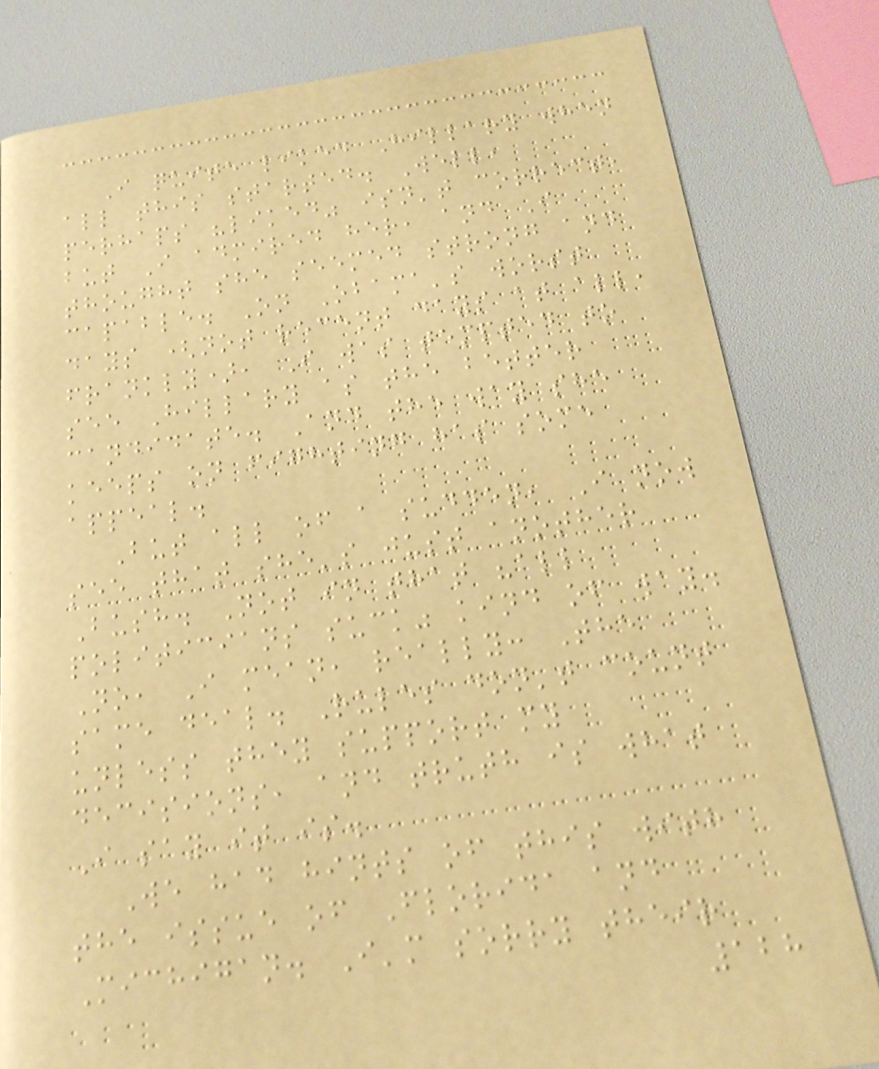I quite liked Hillary when
all this started. Well,
perhaps "liked" isn't correct,
but I admired her, and I
thought she seemed strong and
capable. On Obama's worst
days (not recent days at all,
frankly), I was tempted to
see Hillary as the better
candidate. And the way she
keeps on fighting has some
appeal.
But all of a sudden, I now
see that she's just another
Bush. Not in that "all
politicians suck" kind of way.
No, I mean, really: The
same deal. Rules don't count
unless they support my
decisions, and truth is what
I say it is.
We had hints of this with
the issue of Florida and
Michigan. I'm sorry their
128
